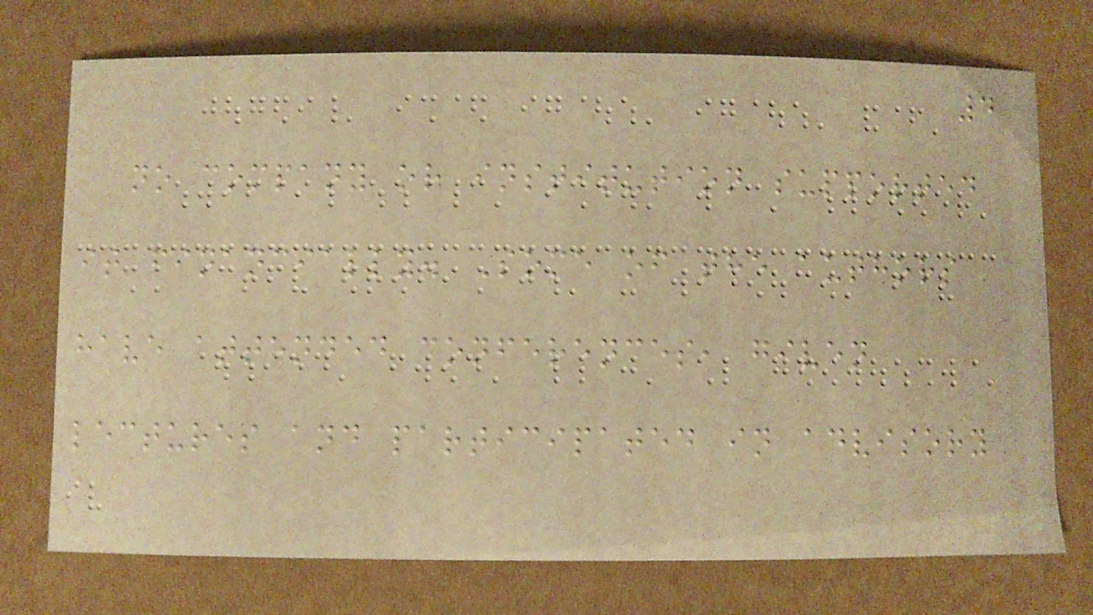4
no company or institution supported
it financially. Some of the authors
have attended conferences, given
lectures and participated in advisory
